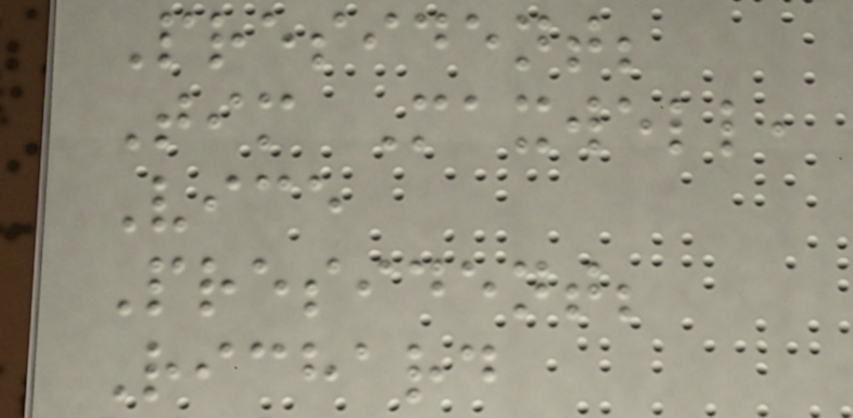President;
Tim Maxwell,
Vice
President;
Richard
